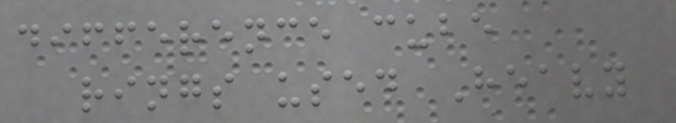difference cube
rings used Heavy
